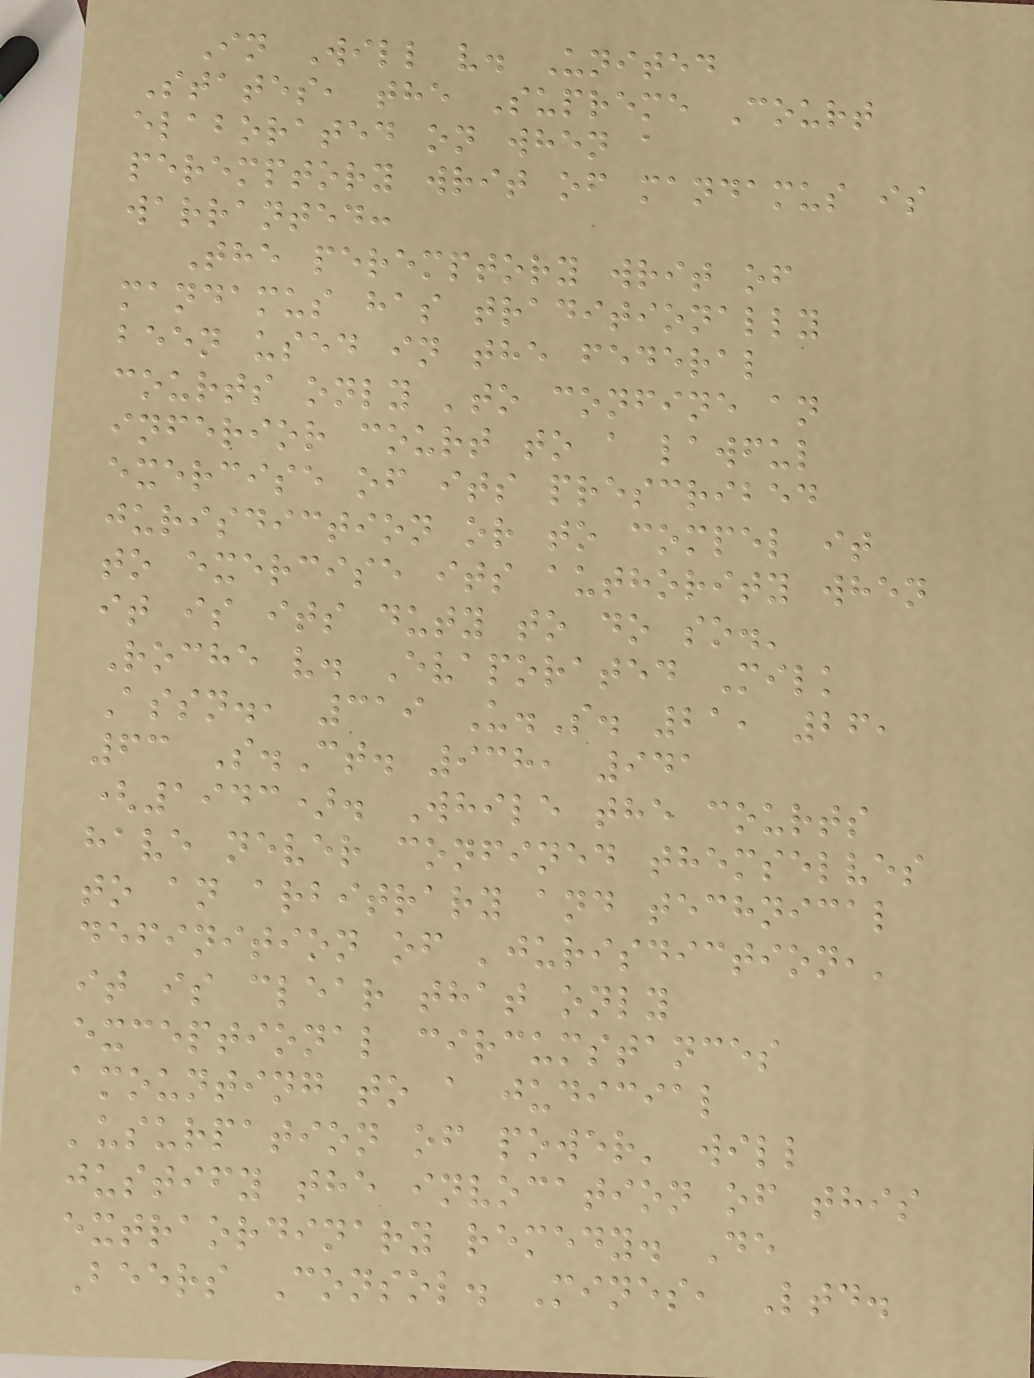In Will v. United
States, the Supreme Court
elaborated on when a
peremptory writ of mandamus is
warranted:
The peremptory writ of
mandamus has traditionally
been used in the federal
courts only 'to confine an
inferior court to a lawful
exercise of its prescribed
jurisdiction or to compel it
to exercise its authority when
it is its duty to do so.'
Roche v. Evaporated Milk
Assn., 319 U.S. 21, 26,
63 S.Ct. 938, 941
(1943). While the courts
have never confined themselves
to an arbitrary and technical
definition of 'jurisdiction,'
it is clear that only
exceptional circumstances
amounting to a judicial
'usurpation of power' will
justify the invocation of this
extraordinary remedy. De
Beers Consol. Mines, Ltd.
